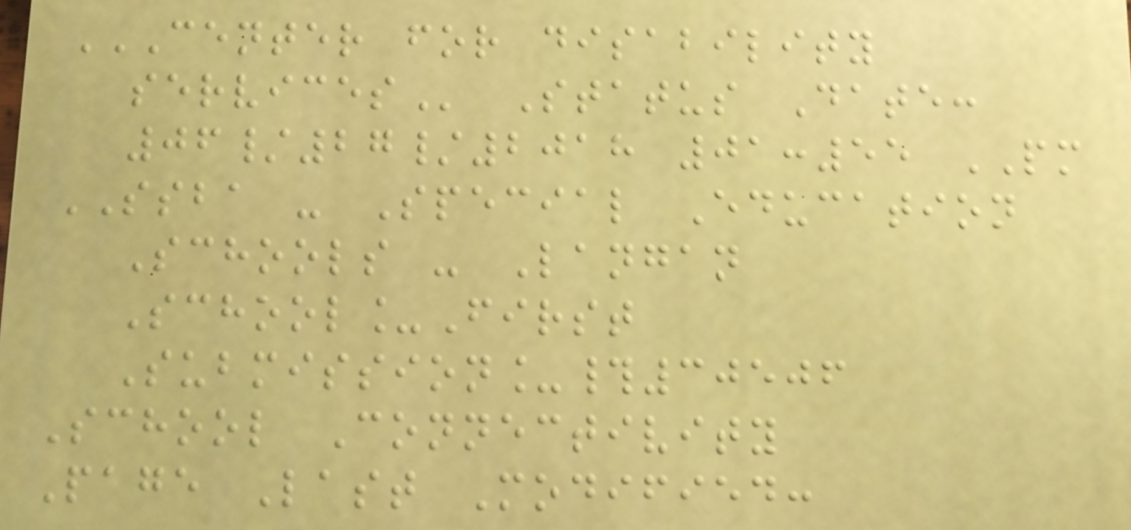CENTER FOR DISABILITY
SERVICES Status Date:
06/27/2018 01:55 PM
SSBA - Special Education
Schools - Langan
School_First
Submission_#30506
School Connectivity
Page Last Modified:
